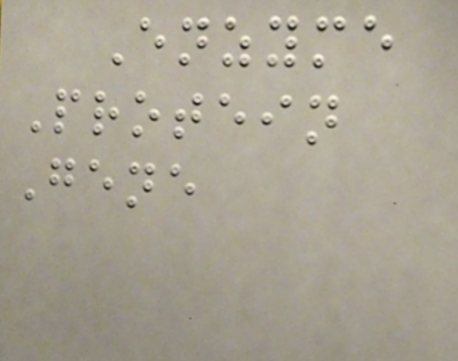Enzyme
Protein
Gene
